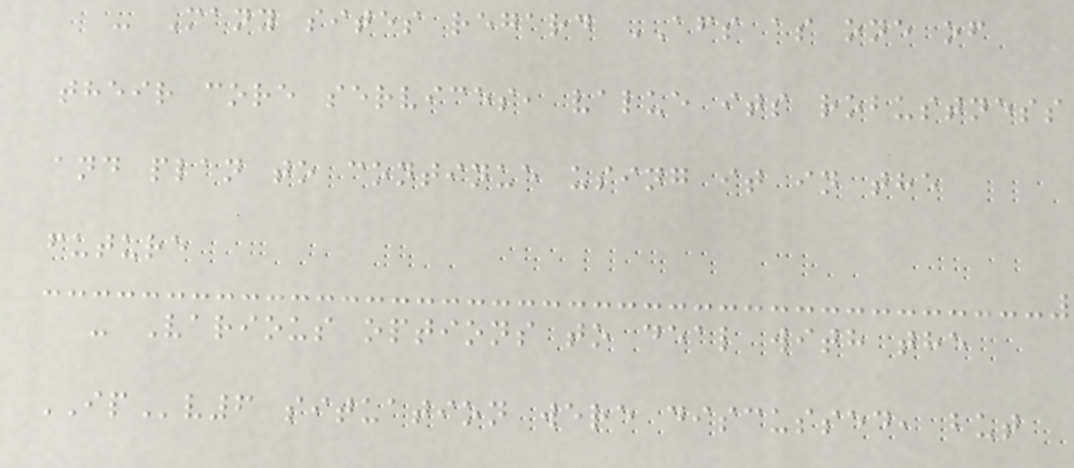- Many sites regard AFS as one of
their core services, value its robustness
and plan to continue using it in the
future
- Various options to deal with the
IPv6 situation were discussed, but
